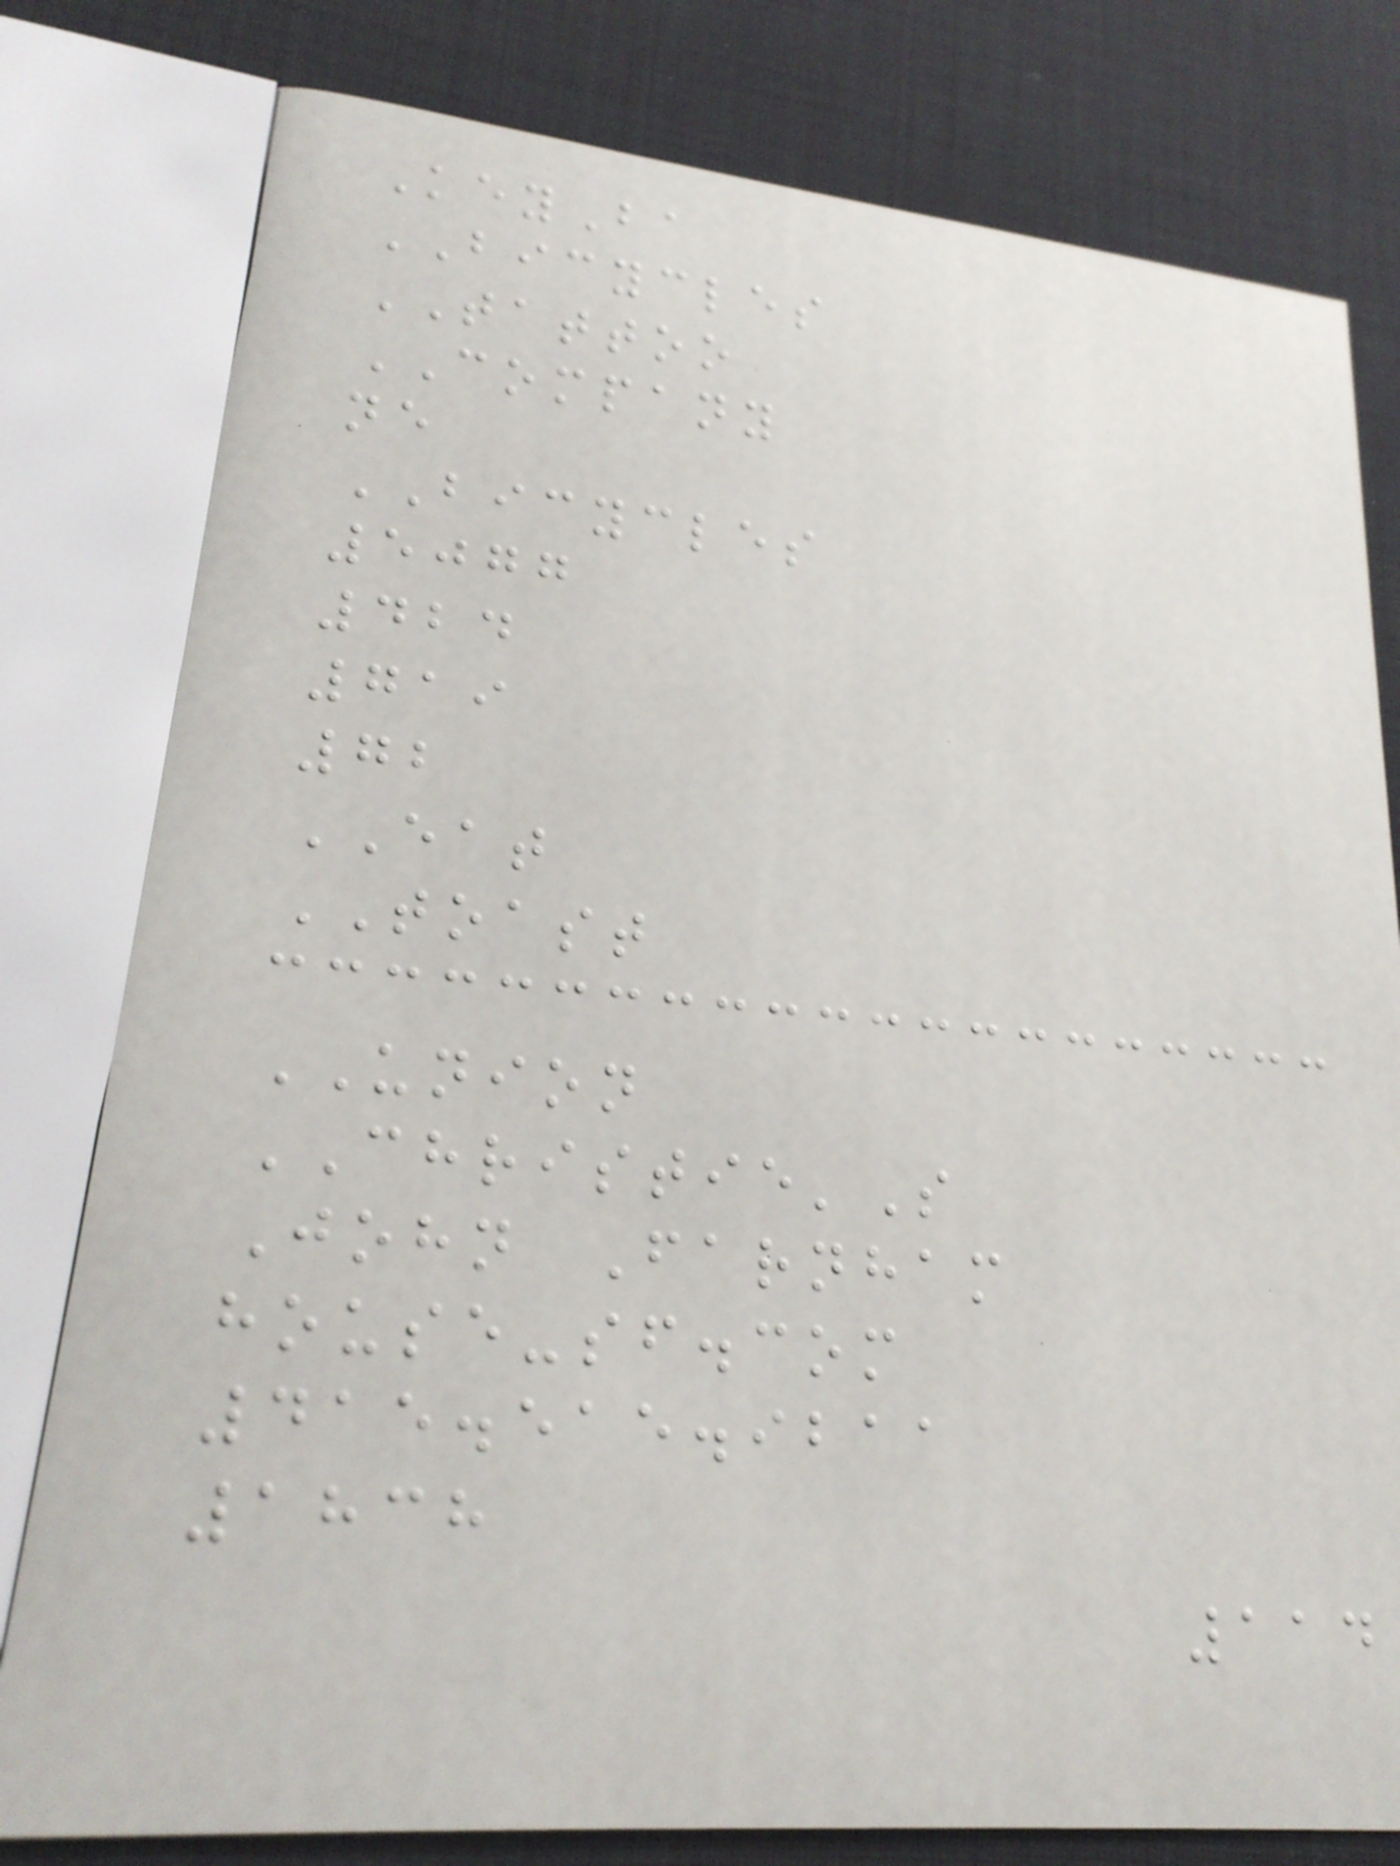KeyBa
BICYCLES
TATTOO
COMPANY
ne
BICYCLES
5077
424
719
72
EAT
TOAST
UNION
CHRISTIE'S
John Farnham
house-sf.com
415.515.9211
1838
114
